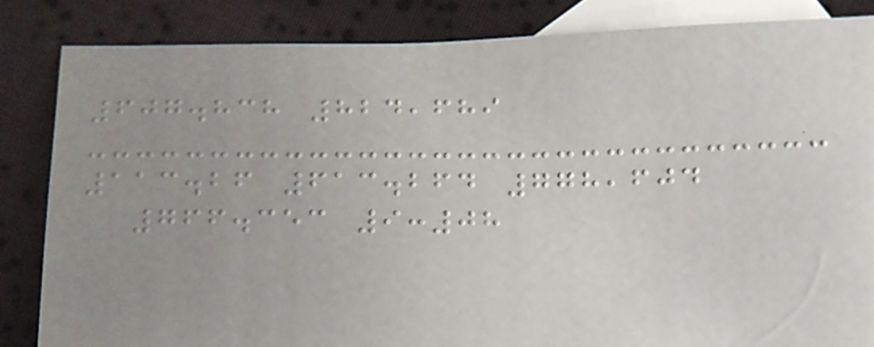607.838 824,689
113.26 613.264 778,604
766.353 9:08
